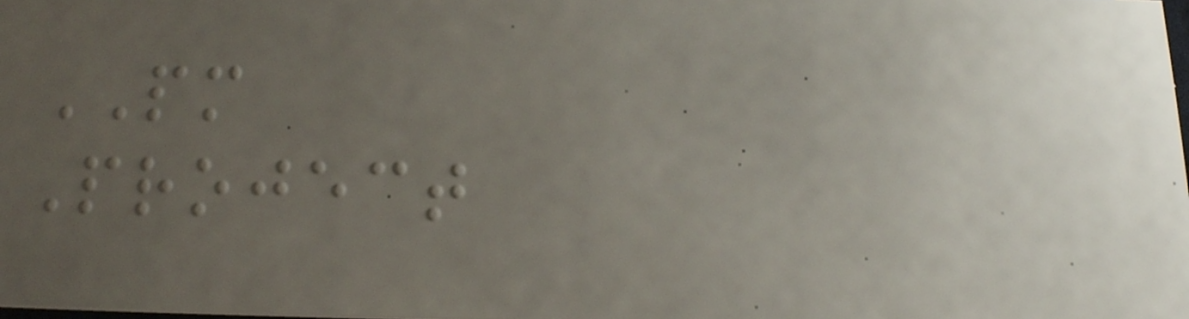PM
Project
